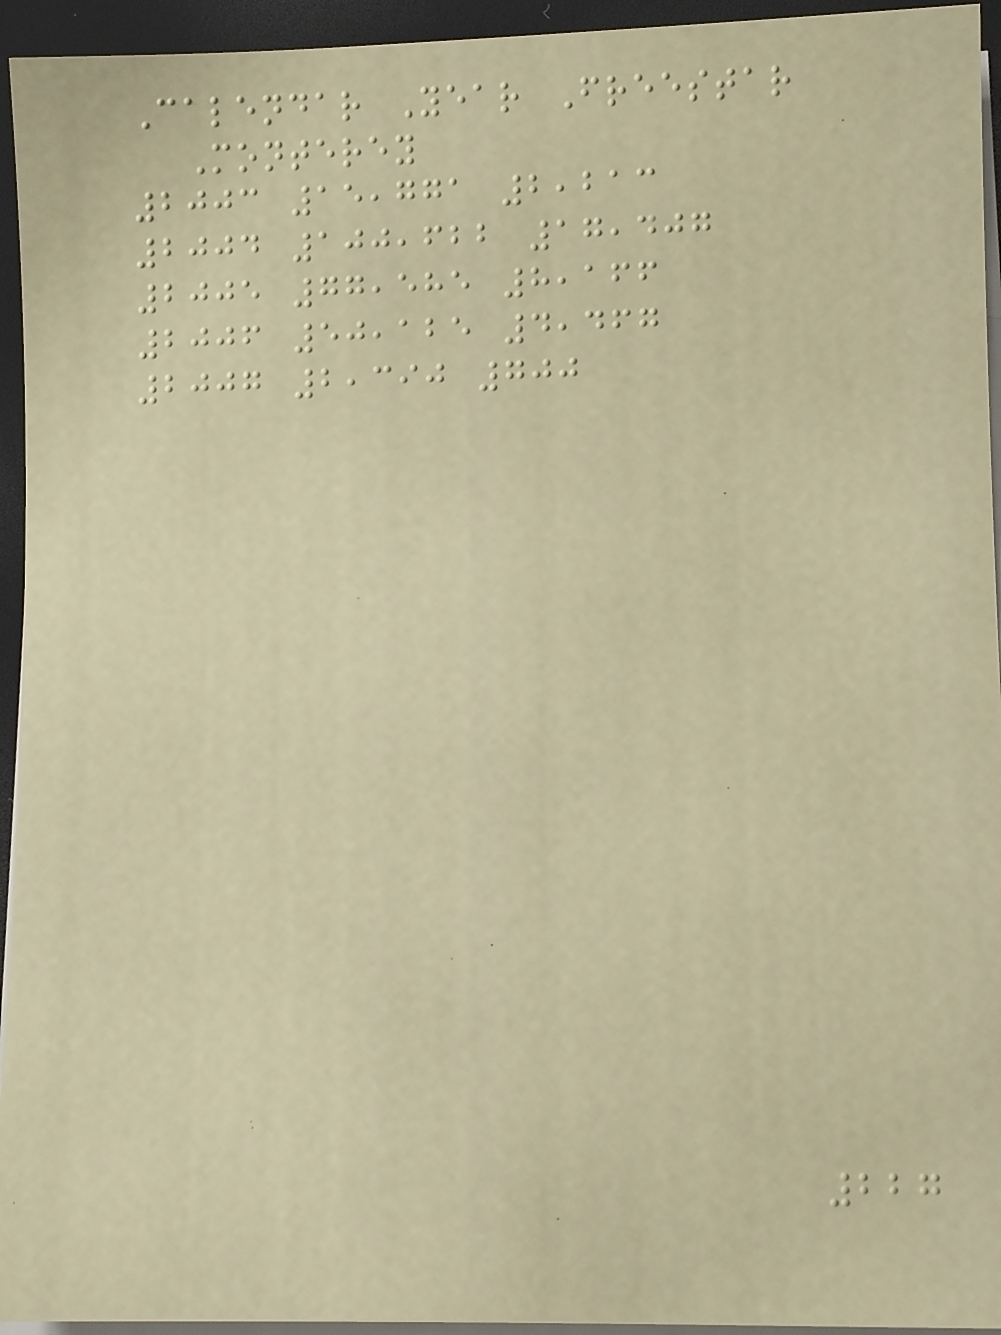Calendar Year Freestar
Monterey
2003 15,771 2,213
2004 100,622 17,407
2005 77,585 8,166
2006 50,125 4,467
2007 2,390 700
227
